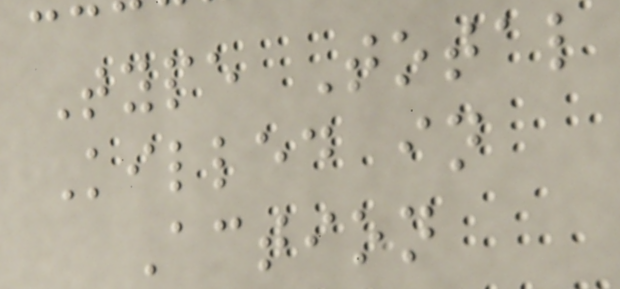Type Total
Killed in
Action
